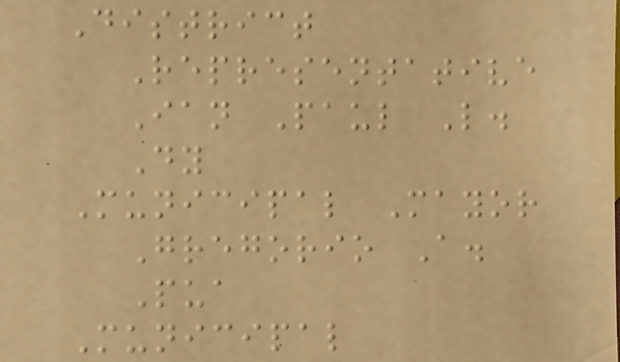District
Representative
Ian Paul L.
Dy
Municipal Mayor
Gregorio A.
Pua
Municipal
